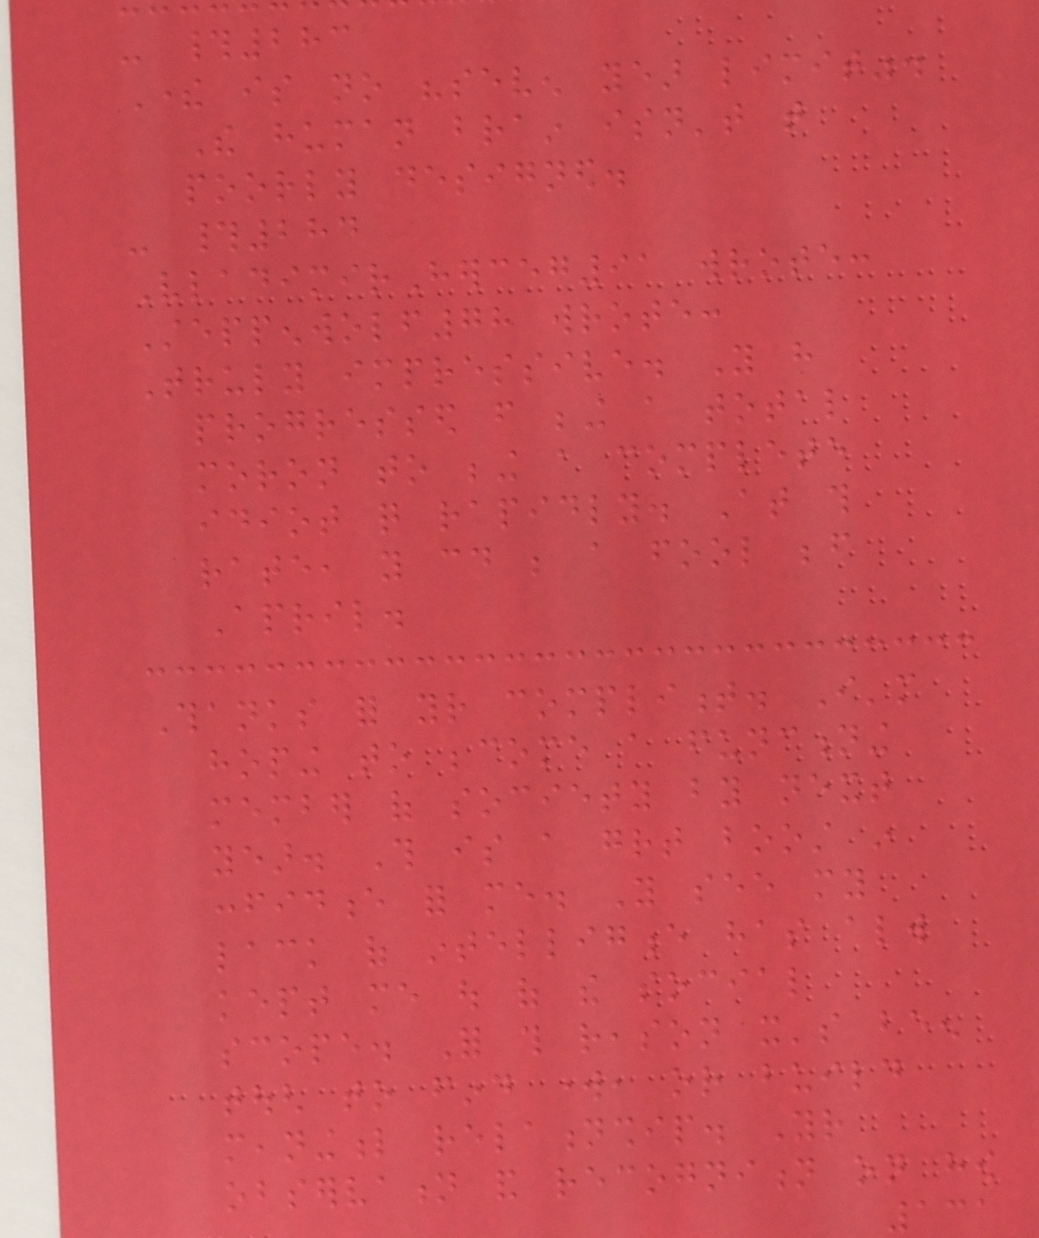- #283
There is no "seven year limit".
The human brain isn't that
poorly designed.
- #284
VladimirHerceg91 wrote:
Steppenwolf78 wrote:
Truly impressive. You have
progressed from being a total
moron to being a complete
idiot quite rapidly. At this
rate, you could be a fool before
April.
Thanks for your compliment. I'm
hoping to become a functioning
member of society by next
year. This is a great boost in
confidence for me. You see my
lack of intelligence has always
kept me out of the social
scope. For this reason it's been
tough to find work, or build
meaningful relationship. Your
observation and recognition on how
131
